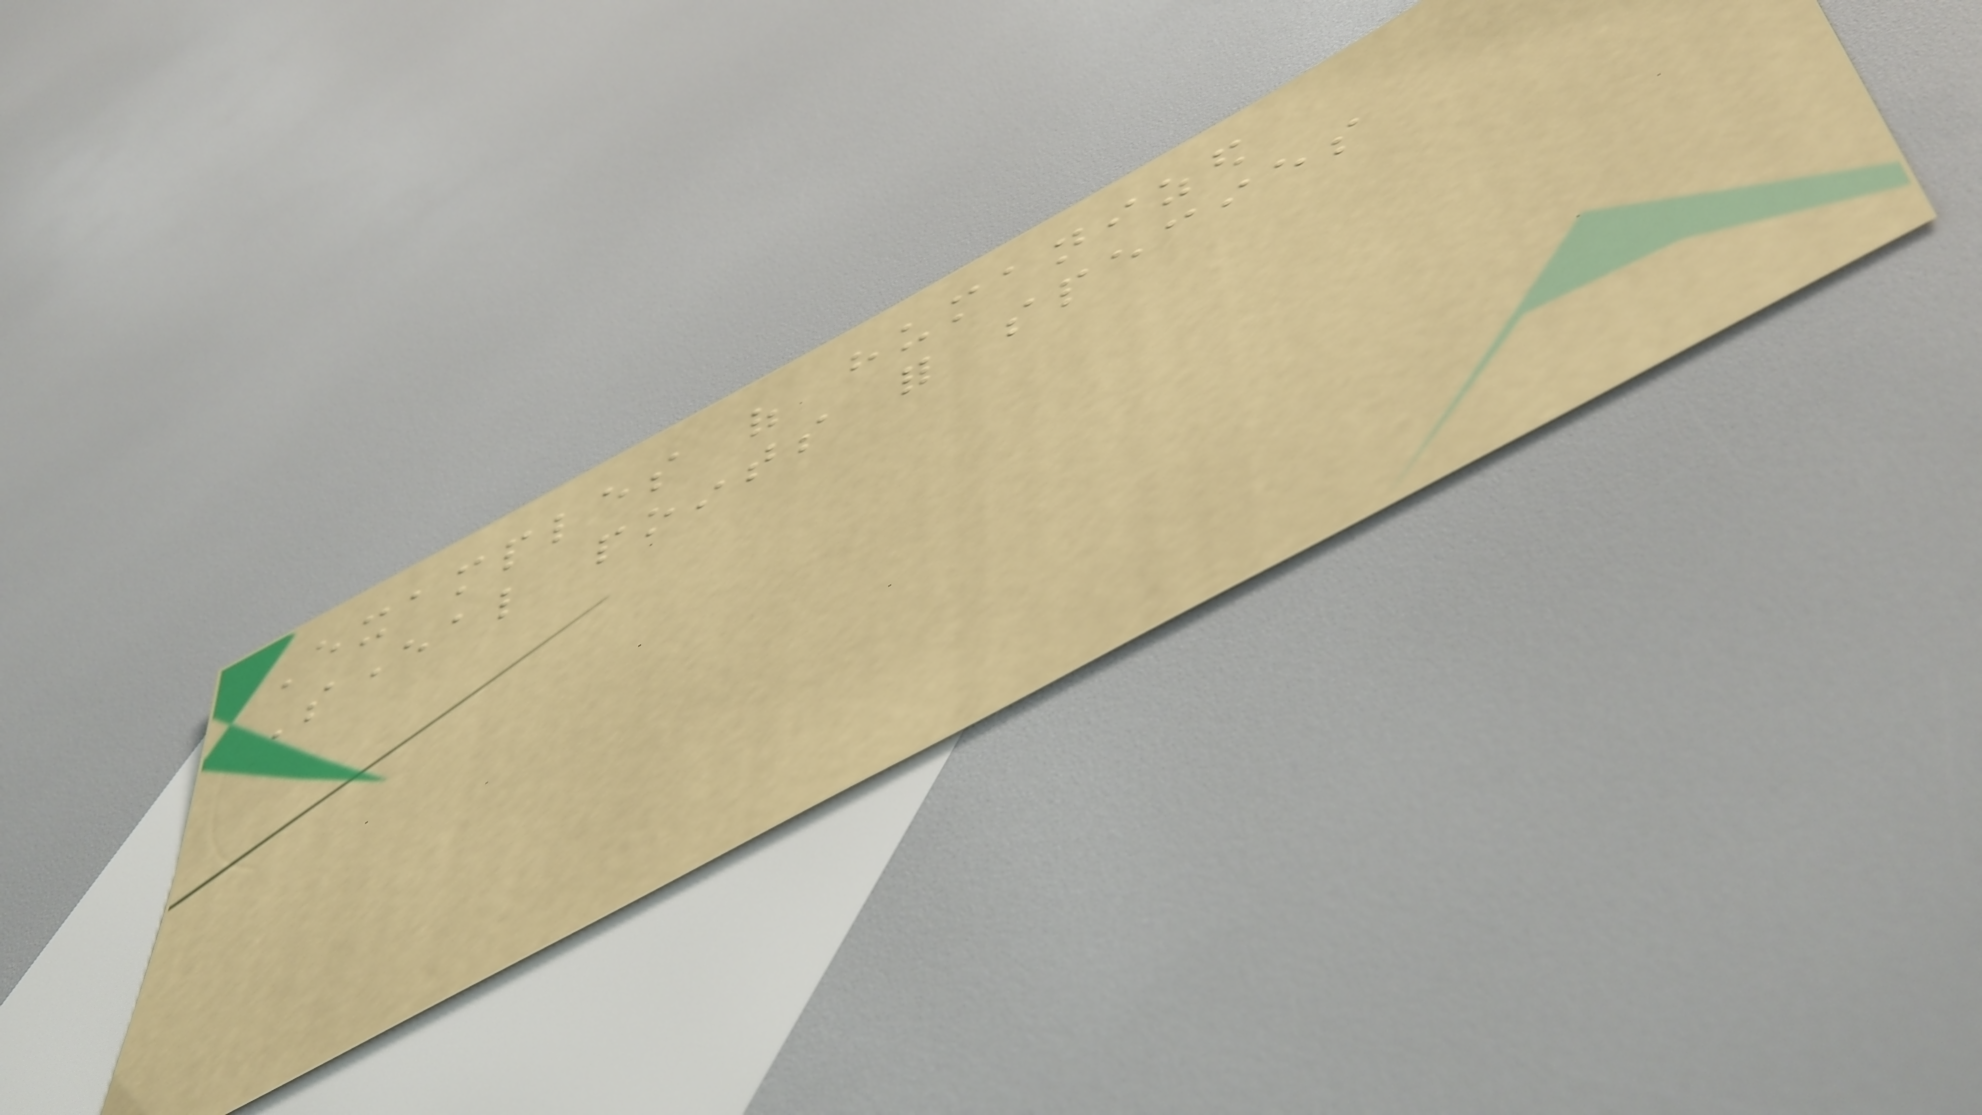Examples of humanized
Several points for species
